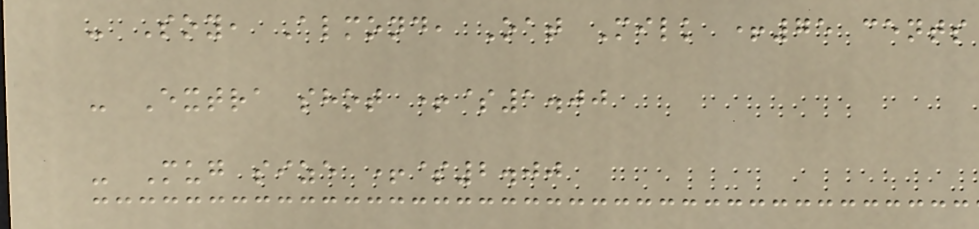- Soy, Almond, Oat Milk +75 cents
- Extra shot +$1.00
- Mug size +$2.00
